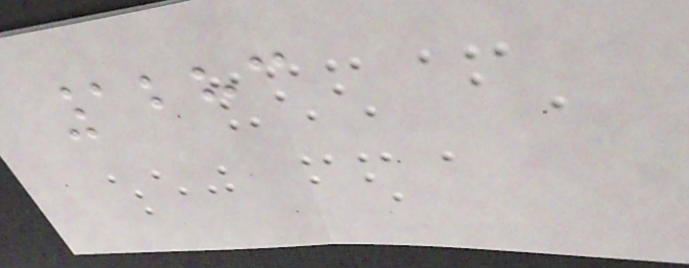1283
